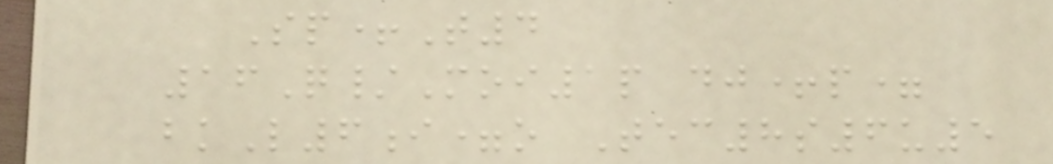Sp+T4
16Q/Moi1p dj+p=
bkL6i=o Tec8s6u5
